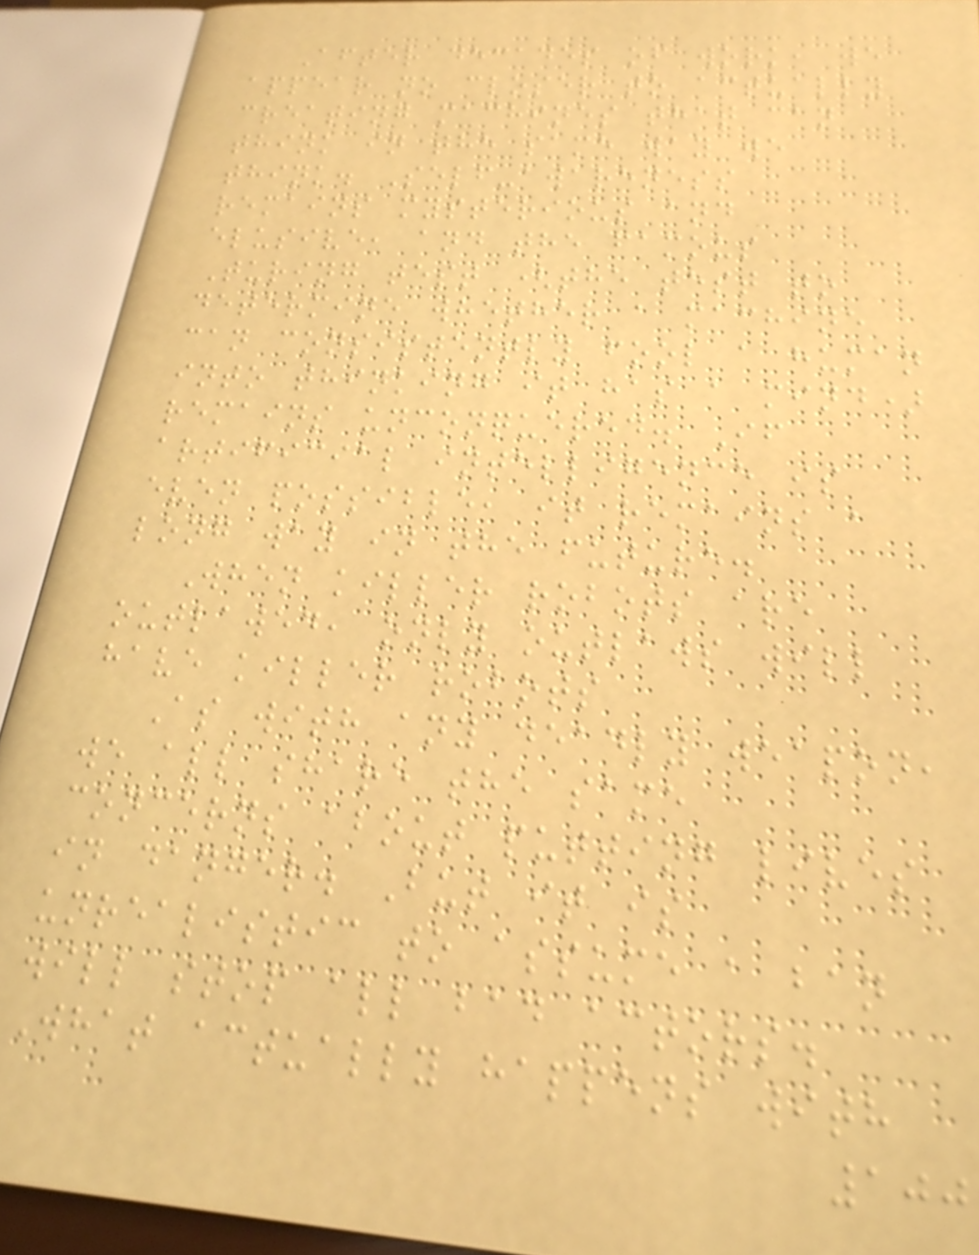After decades of work, we
appear no closer to actually
creating machines that can
think in the same way we
think. Self-awareness
remains mysterious and
elusive, and the famous
Turing test (the test to
determine whether a machine
can consistently fool a human
into thinking it has a mind)
remains unconquered. If
artificial intelligence is
even possible, it remains a
long way in the future.
When killer robots are
outlawed, only outlaws will
have killer robots
As with any deadly weapon,
we all share the same
concerns about putting lives
in danger. But it is
unrealistic to assume a ban
will stop all bad actors.
What actually happens with
100
